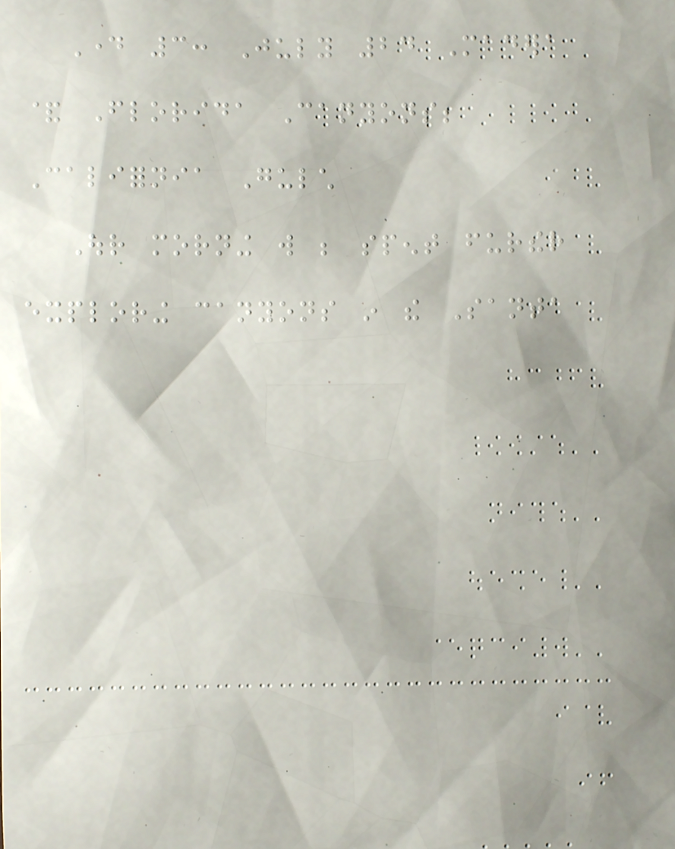Day 3: July 24 Madera
& Florida Canyons;
California Gulch
Our morning will be spent further
exploring canyons in the Santa
